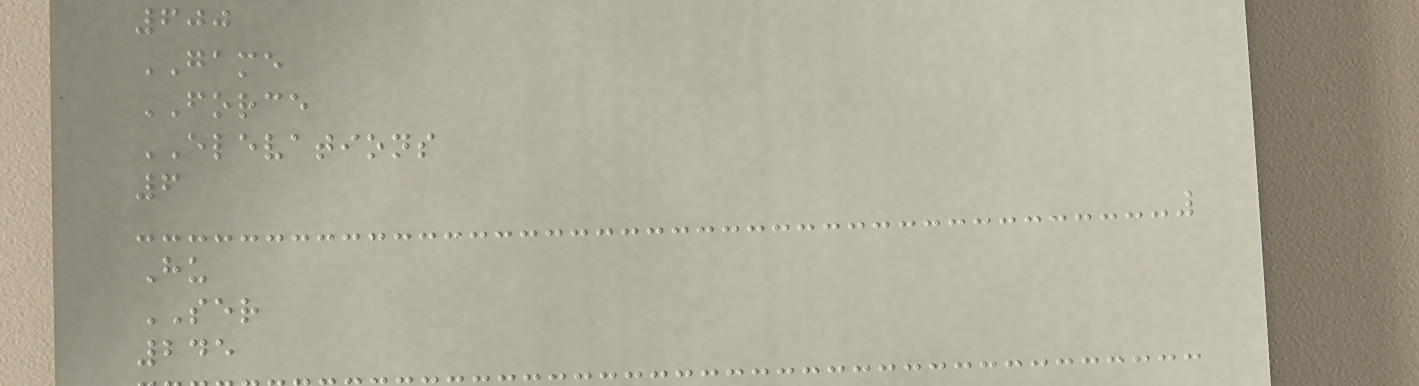600
GAME
FORCE
ELEVATIONS
6
Hu
SER
245
